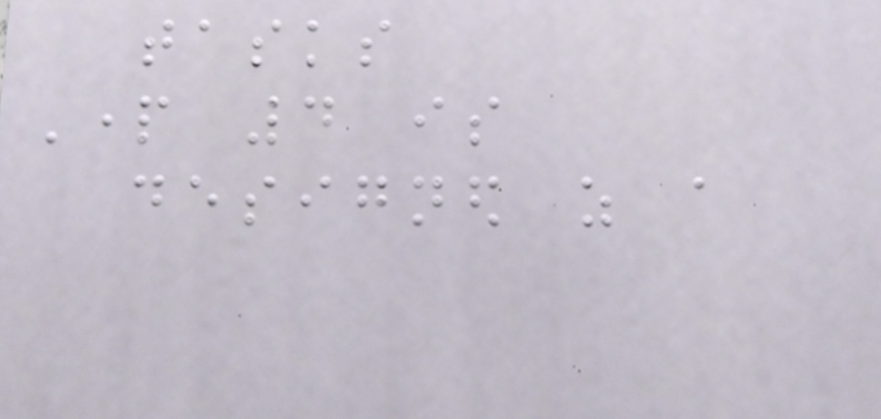tasks
Part 4 is
designed as a
